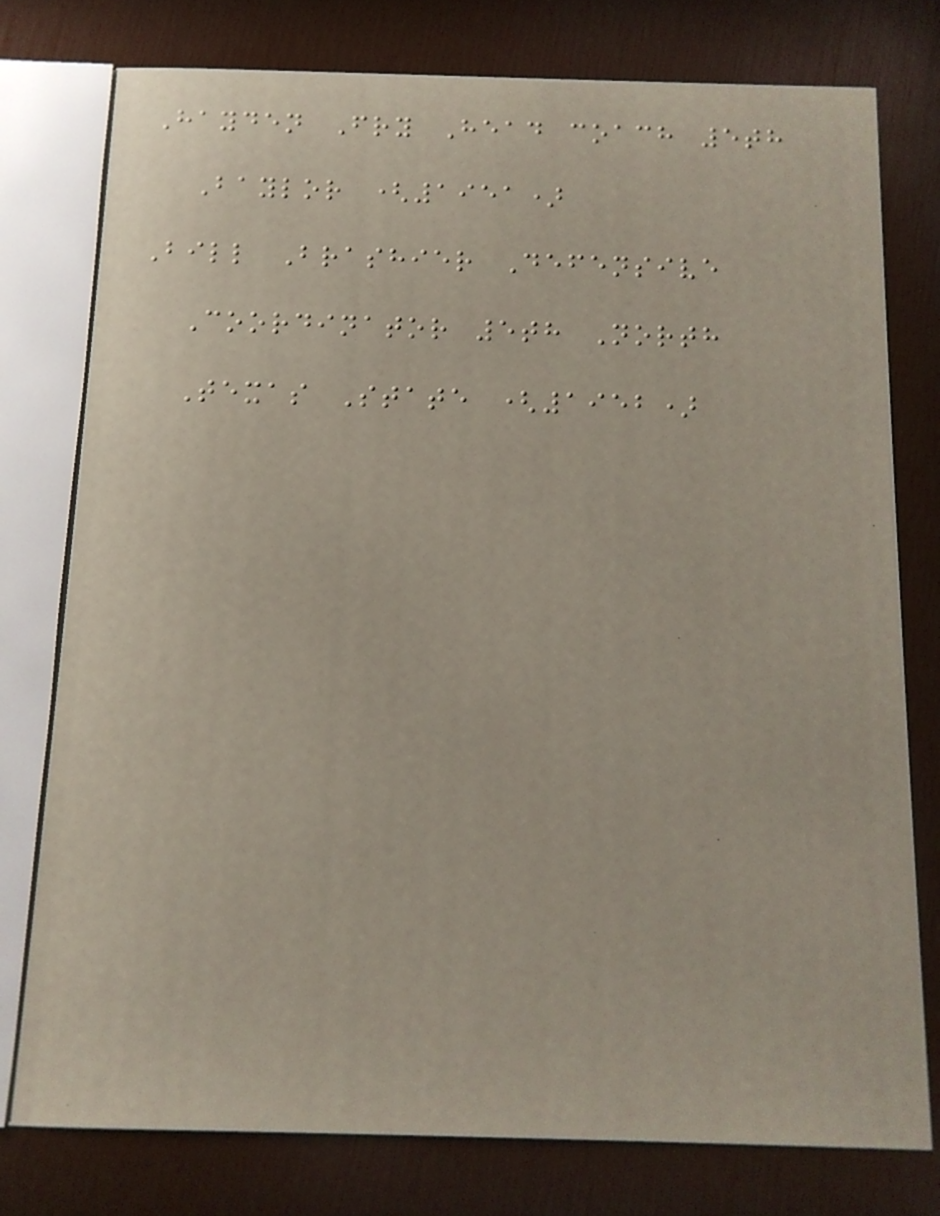Hayden Fry Head coach 5th
Baylor (1951)
Bill Brashier Defensive
Coordinator 5th North
Texas State (1952)
